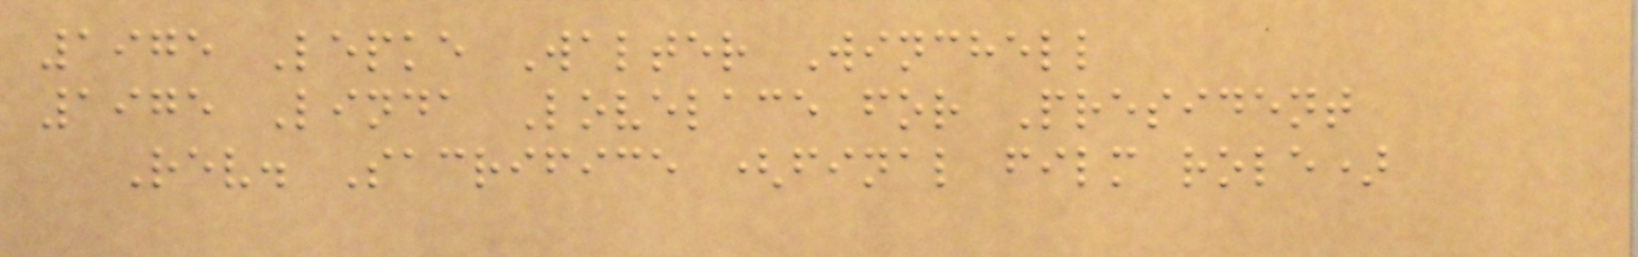1975 Lepke Walter Winchell
1975 Linda Lovelace for President
Rev. Sacrifice (final film role)
